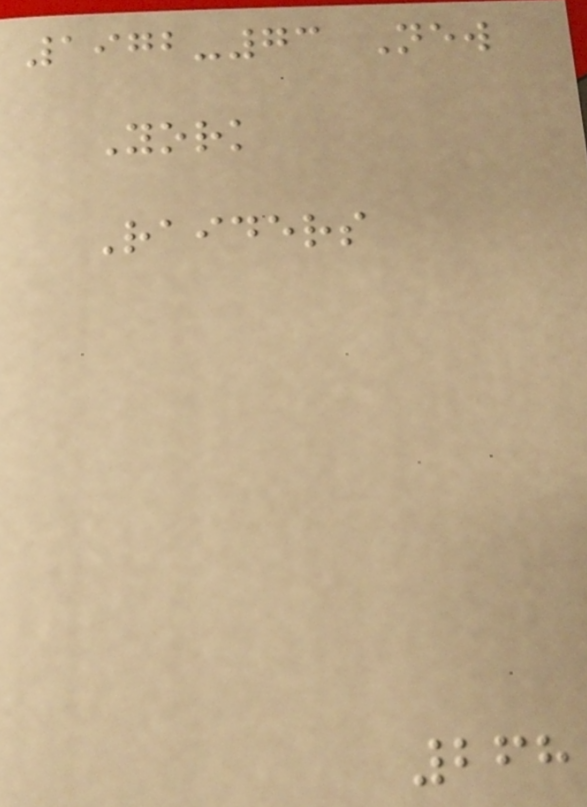1972-73 New
York
Raiders
268
